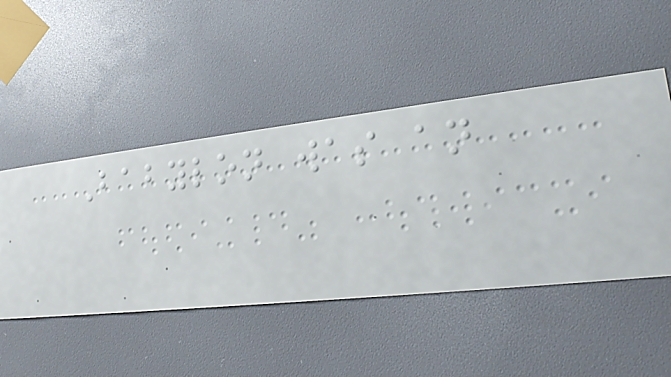Babylon was an
